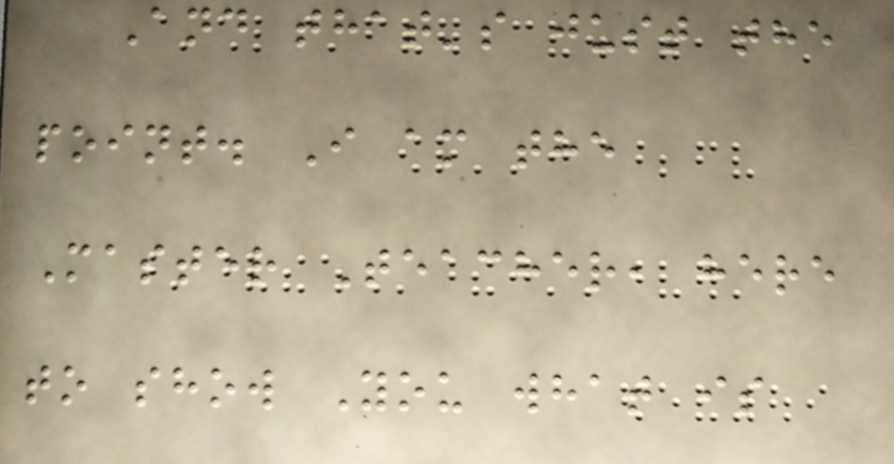And that's just the
point. I am the
Master Teacher, here
to show You what is
